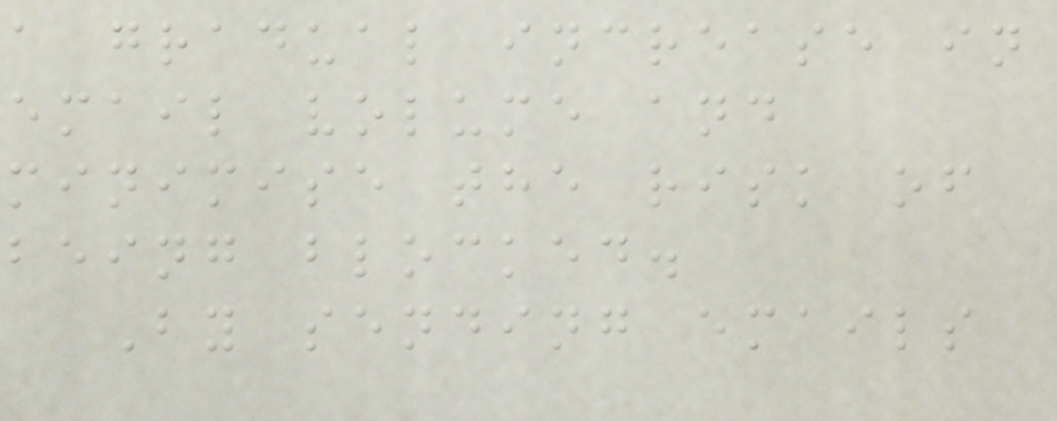a gradual increase in
email volume and
minimise the risk of
being blocked.
By sending emails
